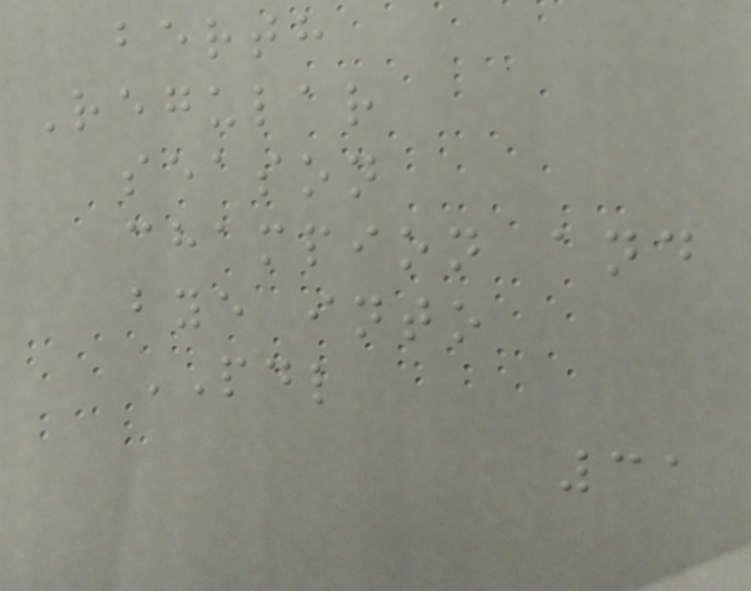berth
Regular
season
champion and
bye into
PDL
31
